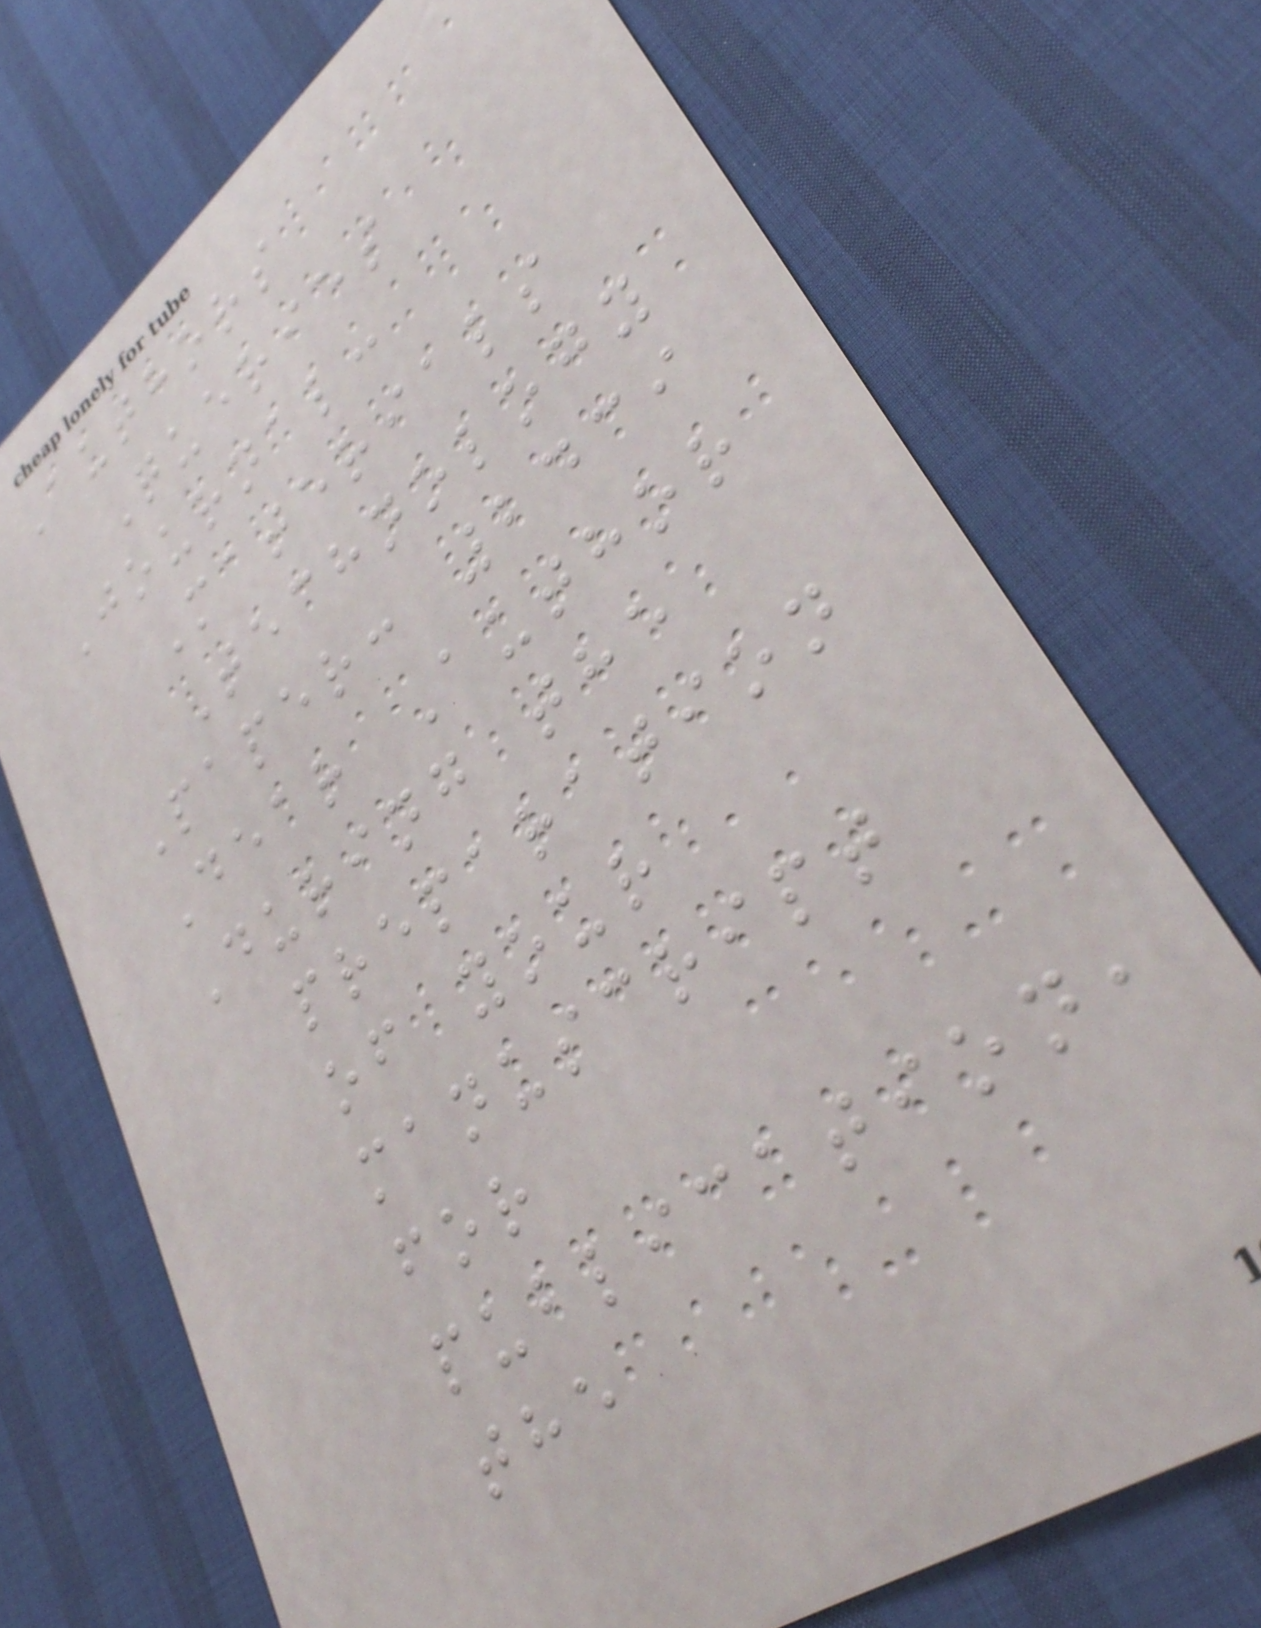Authors
Queries
Journal:
Materials
Technology
Paper: 2439
Dear Author
During the
preparation
of your
manuscript
for
publication,
the
